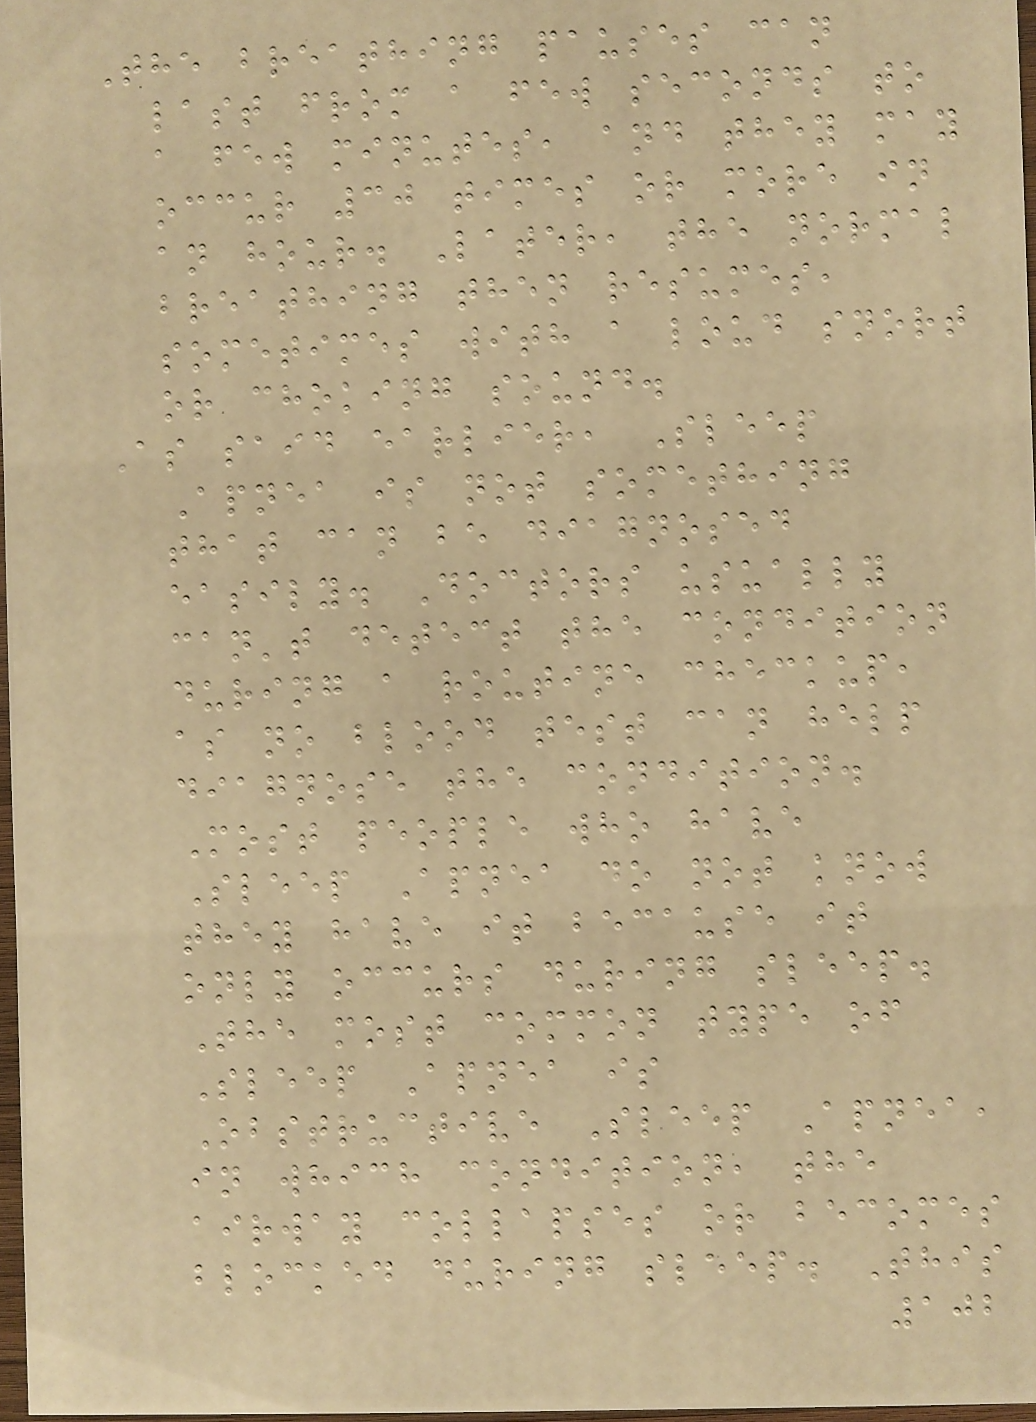The breathing pauses can
last from a few seconds to
a few minutes, and they may
occur 30 times or more in
an hour. Later, the normal
breathing then resumes,
sometimes with a loud snort
or choking sound.
As said earlier, Sleep
Apnea is not something
that can be diagnosed
easily. Doctors usually
can't detect the condition
during a routine checkup,
as no blood test can help
diagnose the condition.
Most people who have
Sleep Apnea do not know
they have it because it
only occurs during sleep.
The most common type of
Sleep Apnea is
Obstructive Sleep Apnea,
in which condition, the
airway collapses or becomes
blocked during sleep. This
102
